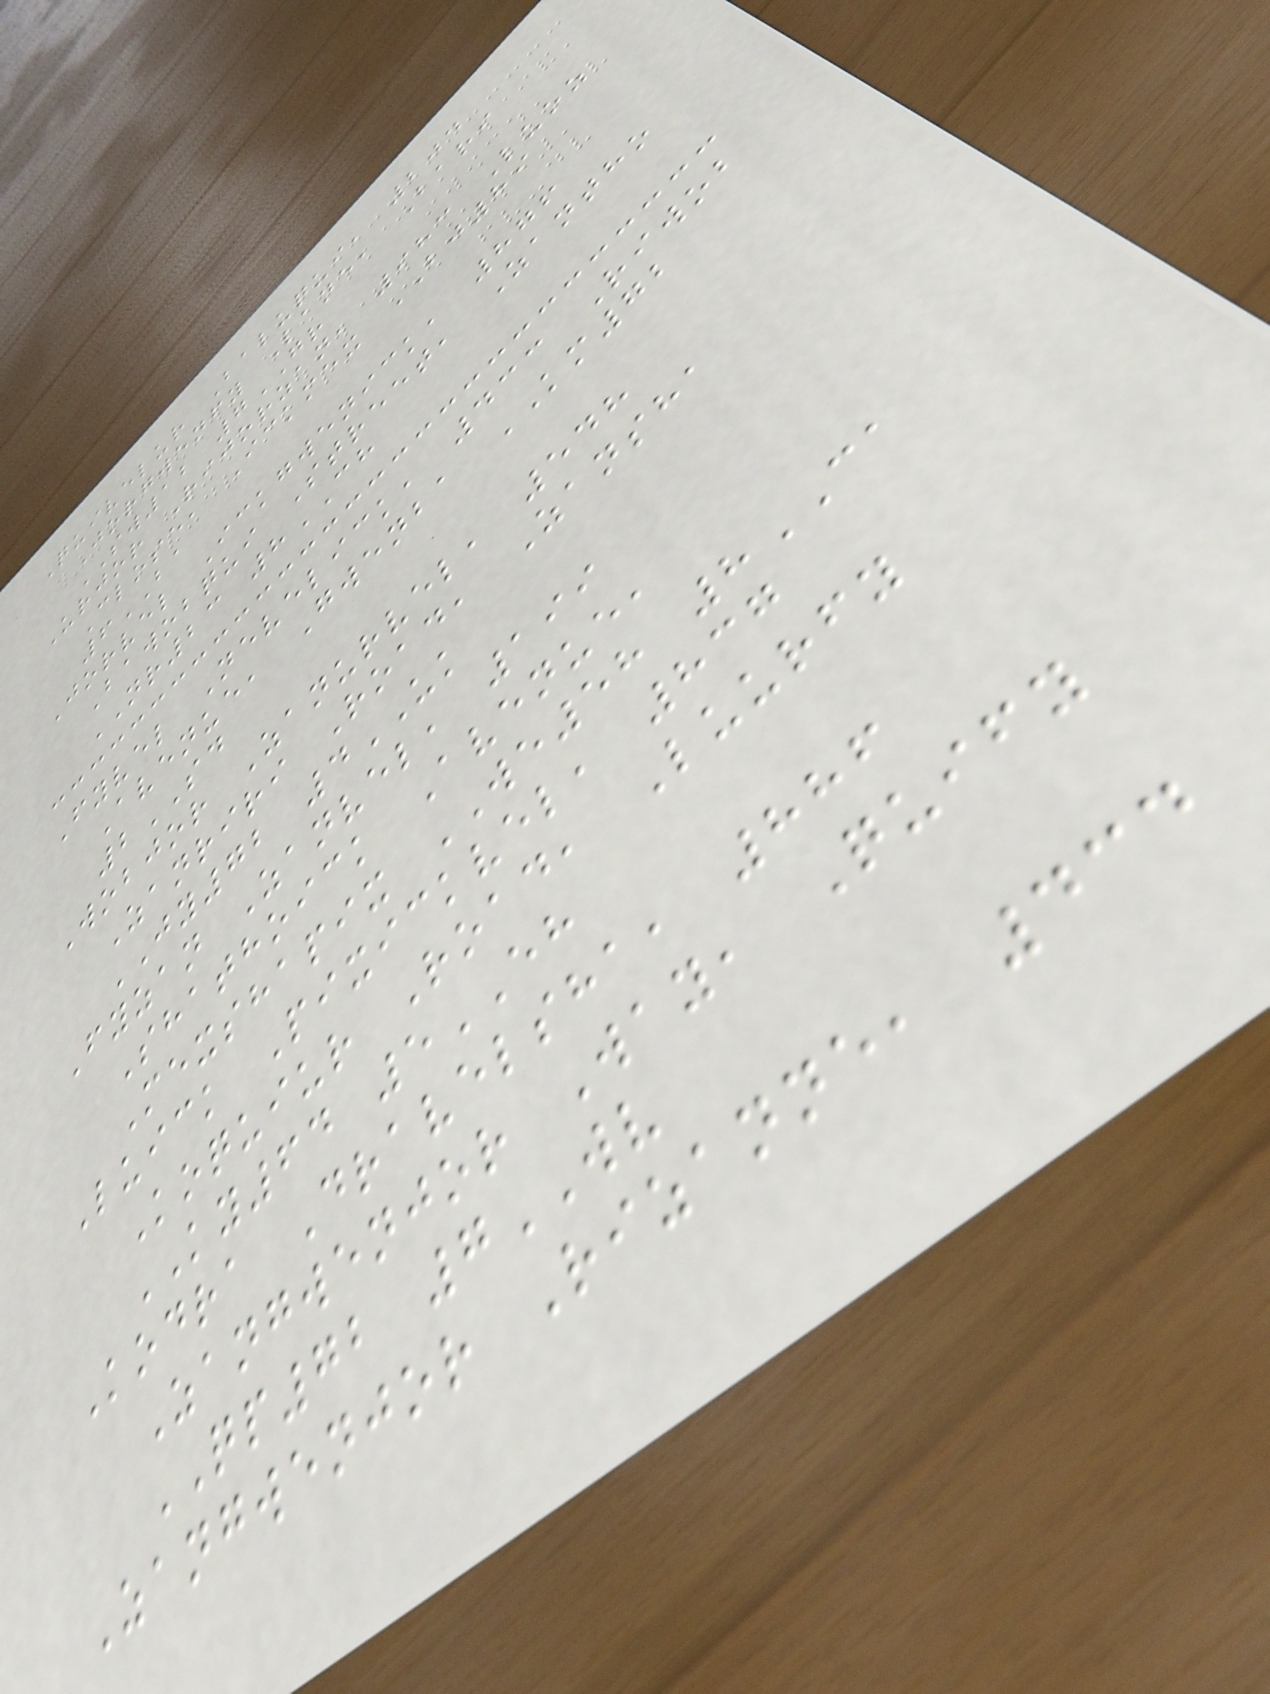Quivelur Baluqui, 204
Jorgwenfy Lane, Bari
SW12 7GR
Urjor Rijorzan, 983 Luoz
Close, Ickmex BJ89
6BA
Jorvel Ickgwenick, 876
Bawobqui Street, Zantho
NR23 8CH
Fyvel Nevelick, 433 Riwob
Avenue, Gwenba KM72
2SD
Wobjor Zanurvel, 548
Zanriri Road, Zansha
JY72 4UK
Fyzan Zanvel, 199
Shathoick Avenue,
Mexshapix WE58 8CA
Luick Pixickvel, 837
Koquiur Road, Luurfy
KY64 5EH
Kodra Dravelsha, 886
Zangwenjor Way, Quify
QP72 7WV
Zangwenjor Rizanne, 434
